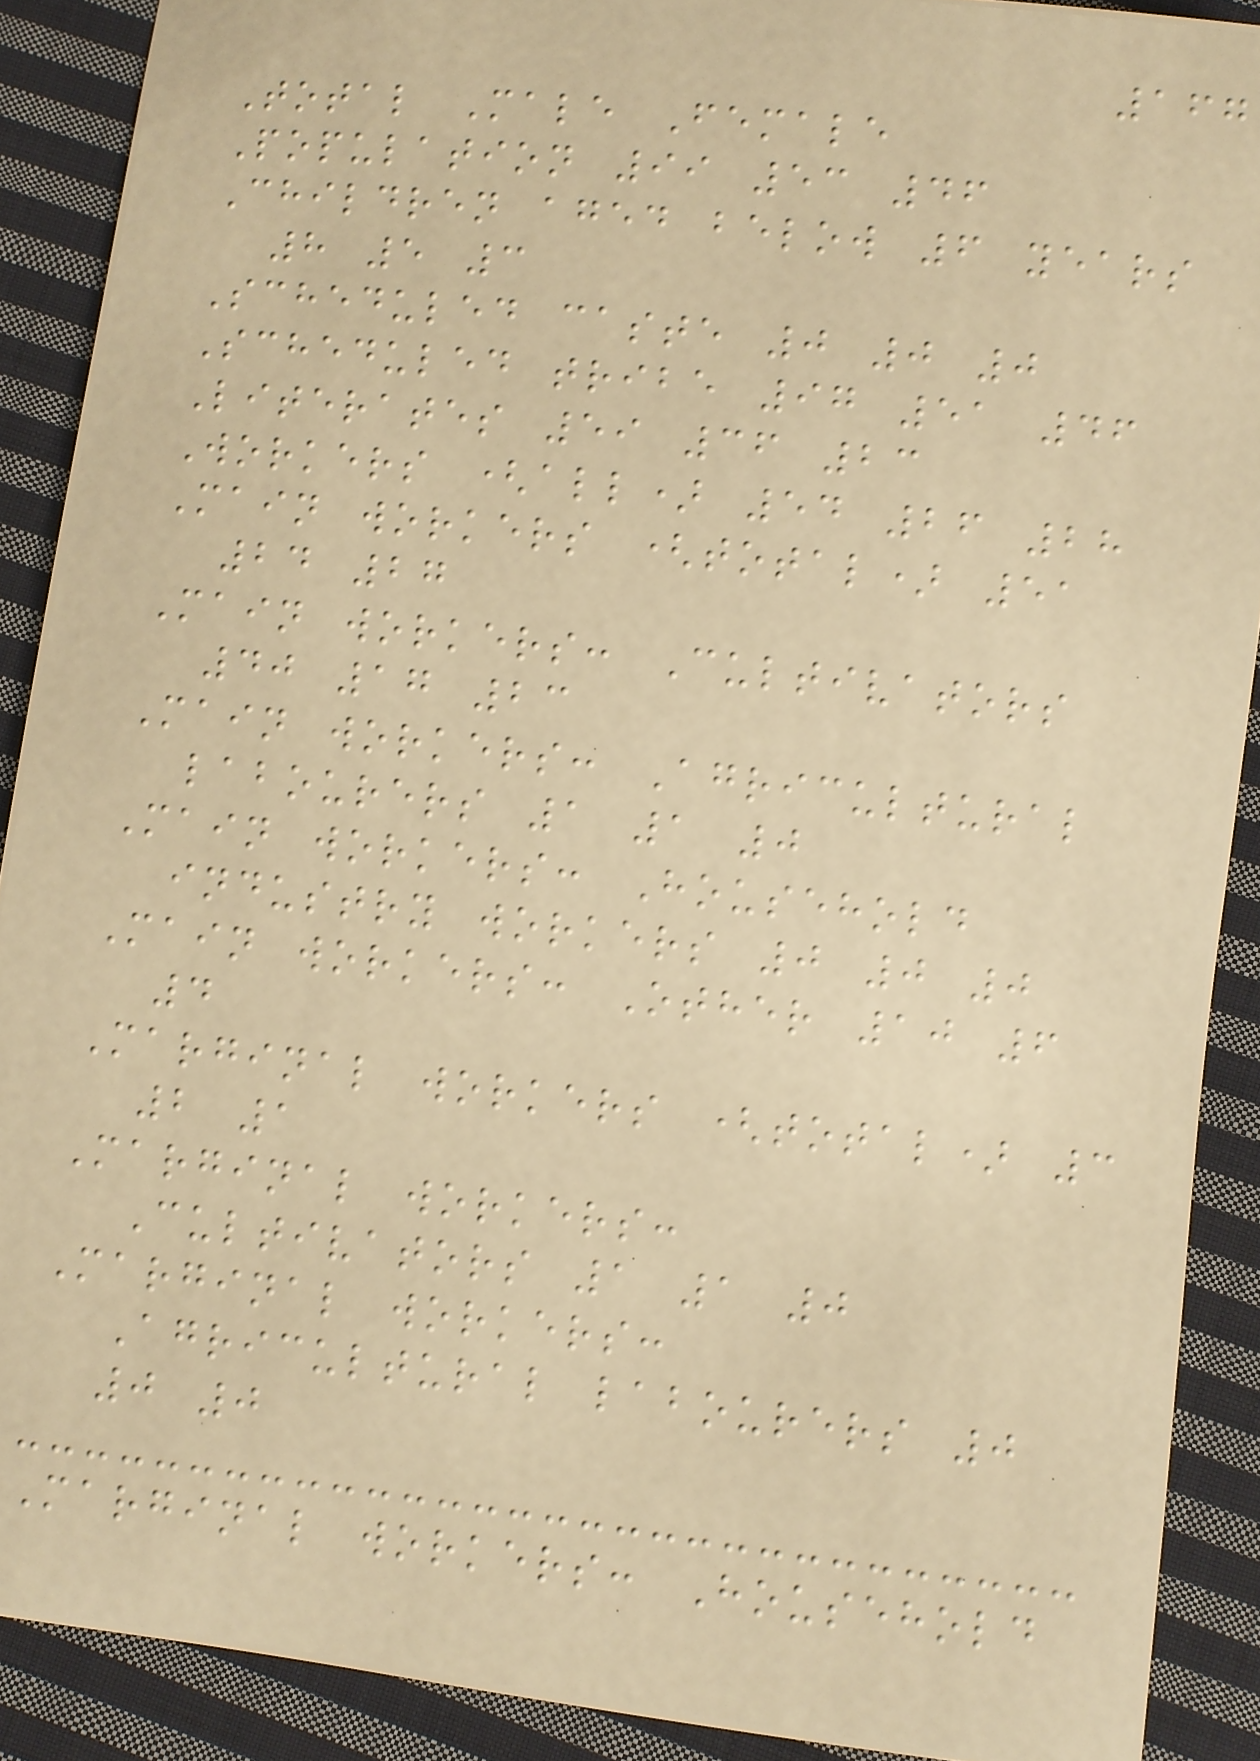167
Total Male Female
Population 99 53 46
Children aged below 6 years
8 5 3
Scheduled caste 0 0 0
Scheduled tribe 97 51 46
Literates 59 36 23
Workers (all) 54 26 28
Main workers (total) 51
24 27
Main workers: Cultivators
40 17 23
Main workers: Agricultural
labourers 1 1 0
Main workers: Household
industry workers 0 0 0
Main workers: Other 10 6
4
Marginal workers (total) 3
2 1
Marginal workers:
Cultivators 1 1 0
Marginal workers:
Agricultural labourers 0
0 0
Marginal workers: Household
